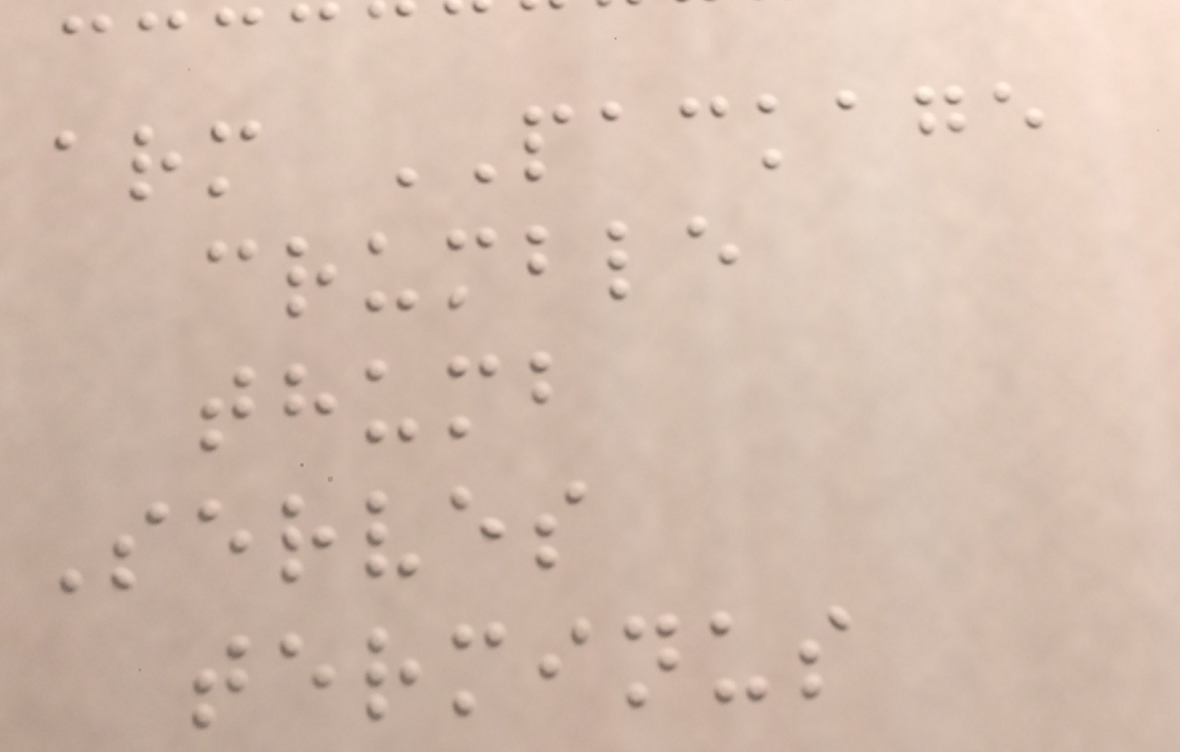arm PACKAGE
crumble
thumb
Serves
terminus
